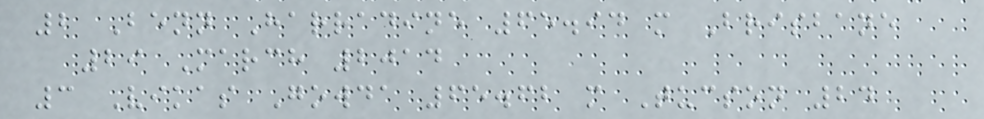2 Benn Harradine 65.94 m Brisbane
29 March 2014
3 Vikas Gowda 65.62 m Tucson 24
